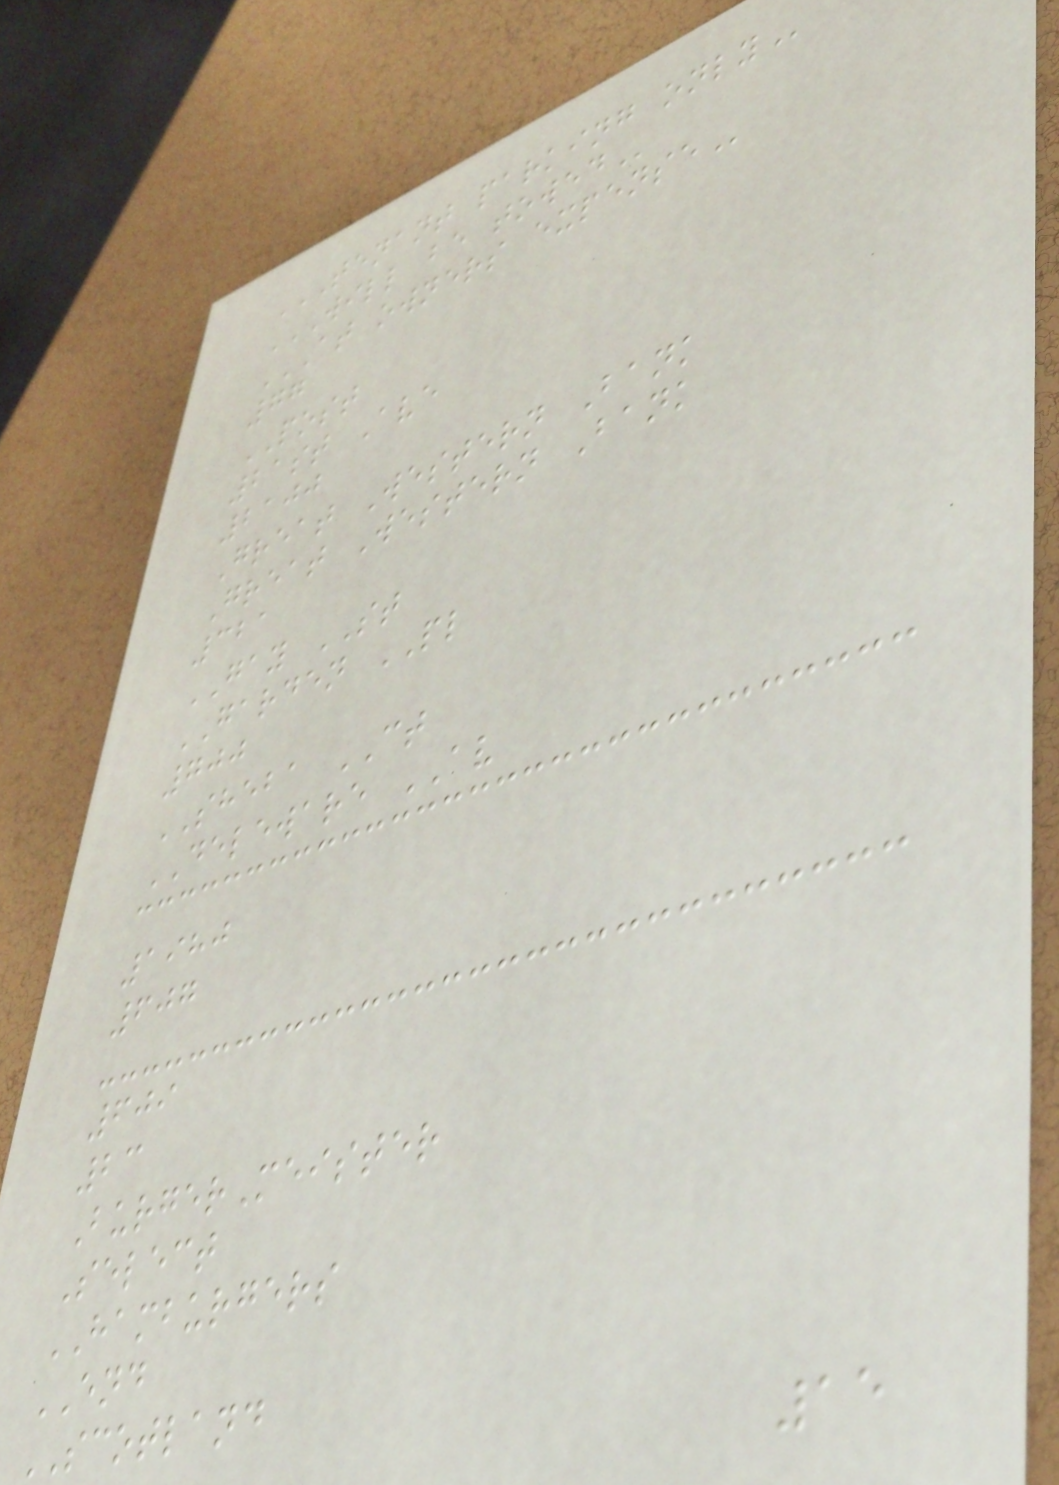TENANT PARKING ONLY
WILL BE TOWED
AT OWNERS EXPENSE
77
POST
21st Ave
2100
Great Western Bank
Great Western Bank
321
GAY ST
GARDEN PL
700
SHEBA CT
DELEWARE AV
1980
607
609
23
BurgerMeister
Select
HAMBURGERS
END
SCOTLAND
15
